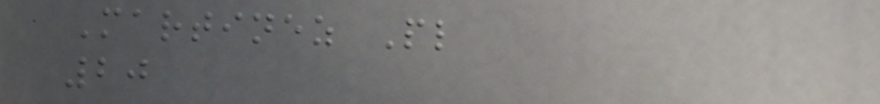Martinez Pl
20
